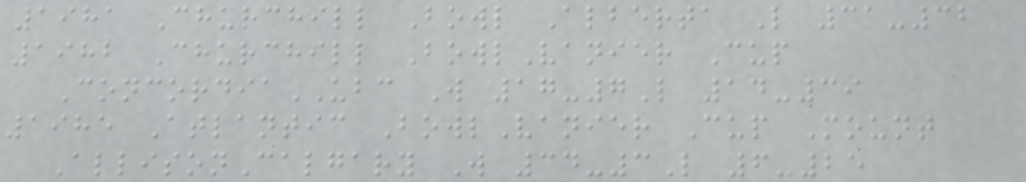1981 Churchill Bowl Alberta L 31-32
1982 Churchill BowlVanier Cup
ConcordiaUBC W 17-7L 14-39
1985 Atlantic BowlVanier Cup Mount
AllisonCalgary W 34-3L 6-25
